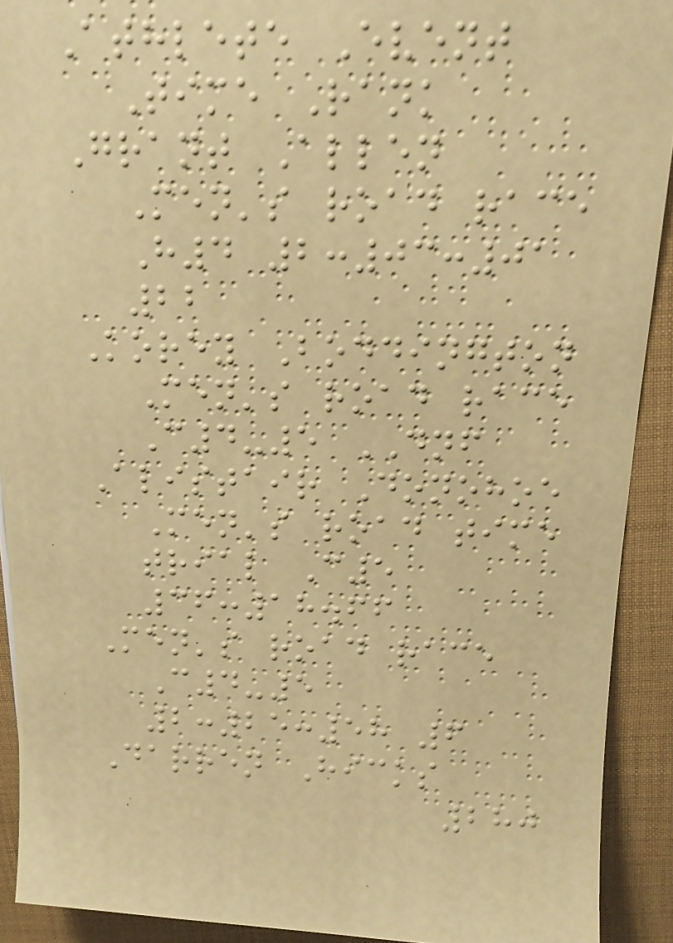Athlete Event
Time Rank
Grant Allen
Men's road race
H4 2:03:01
22
Korey Boddington
Men's road race
C4-5 DNF
Alistair Donohoe
Men's road time
trial C5
36:18.66
Men's road race
C4-5
2:25:58 6
Darren Hicks
280
